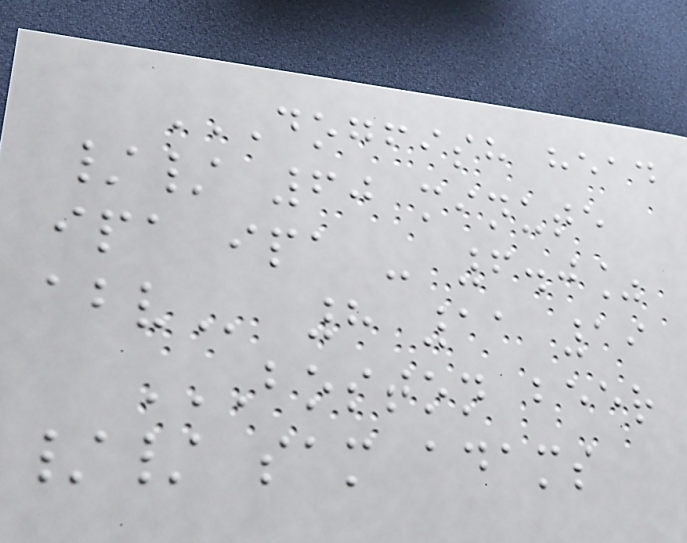DOGFISH HEAD
// 60 MINUTE
IPA IPA - 6.0%
ABV 8 11 19
BOSTON BEER
// SAM ADAMS
